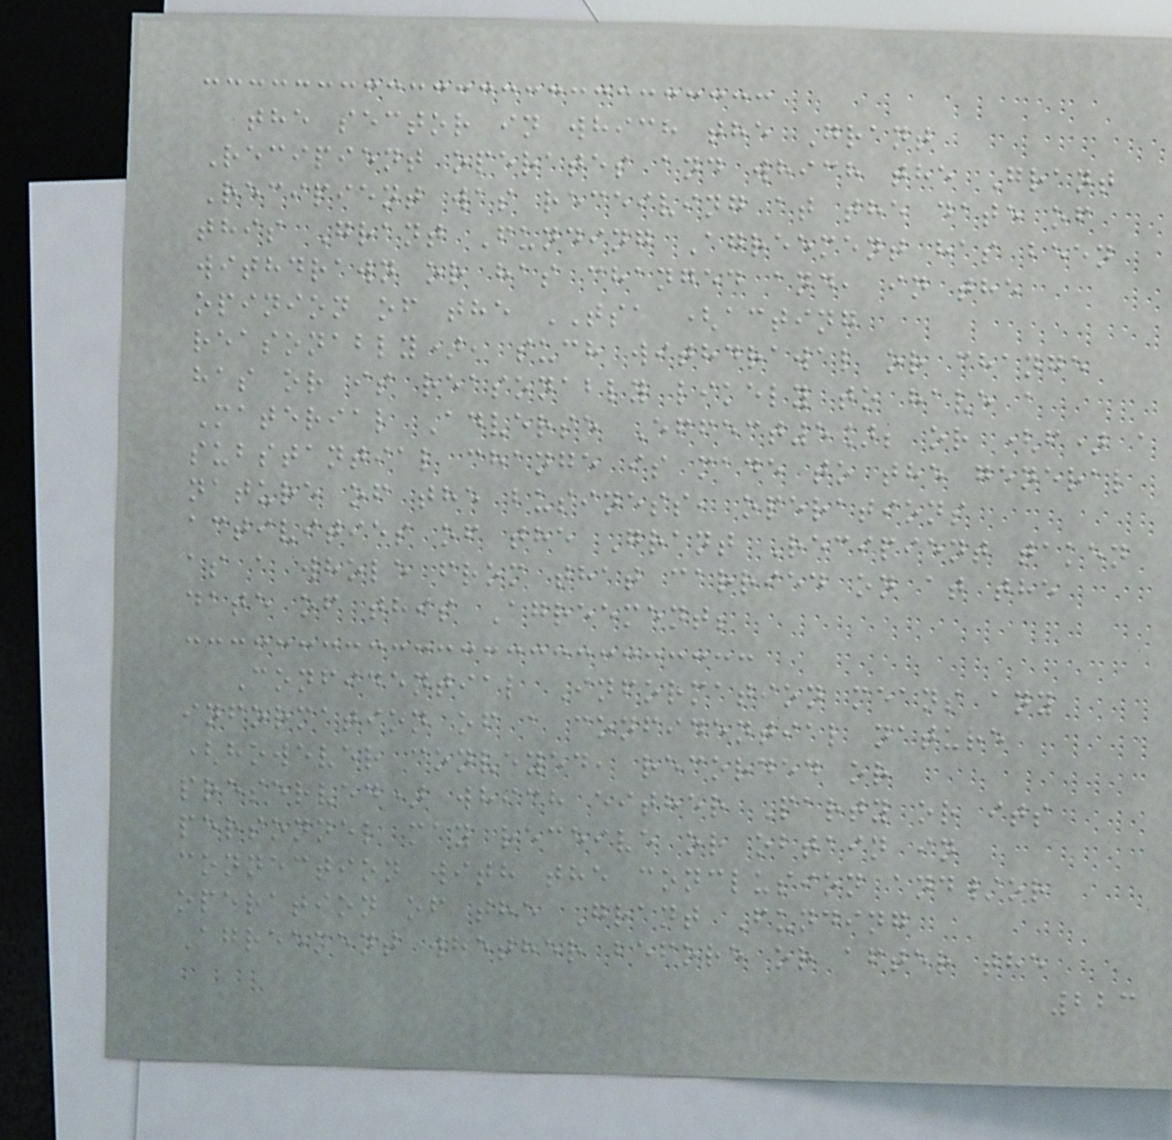the sector in which the Grant
Recipient operates and which the Grant
Recipient was receiving at the date of
this Grant Funding Agreement has been
withdrawn or has changed and, in the
opinion of the TSA (acting
reasonably), such withdrawal or change
has or is reasonably likely to have a
Material Adverse Effect5]; or (f) a
substantial change is made to the general
nature of the business, operations
activities of the Grant Recipient taken
as a whole from that carried on at the
date of this Agreement;
Confidential Information means any
information of a confidential nature
(however conveyed, recorded or
preserved) which either Party or its
personnel may receive or obtain in
connection with the conclusion and/or
operation of the Grant Funding
Agreement whether before or after the
223
